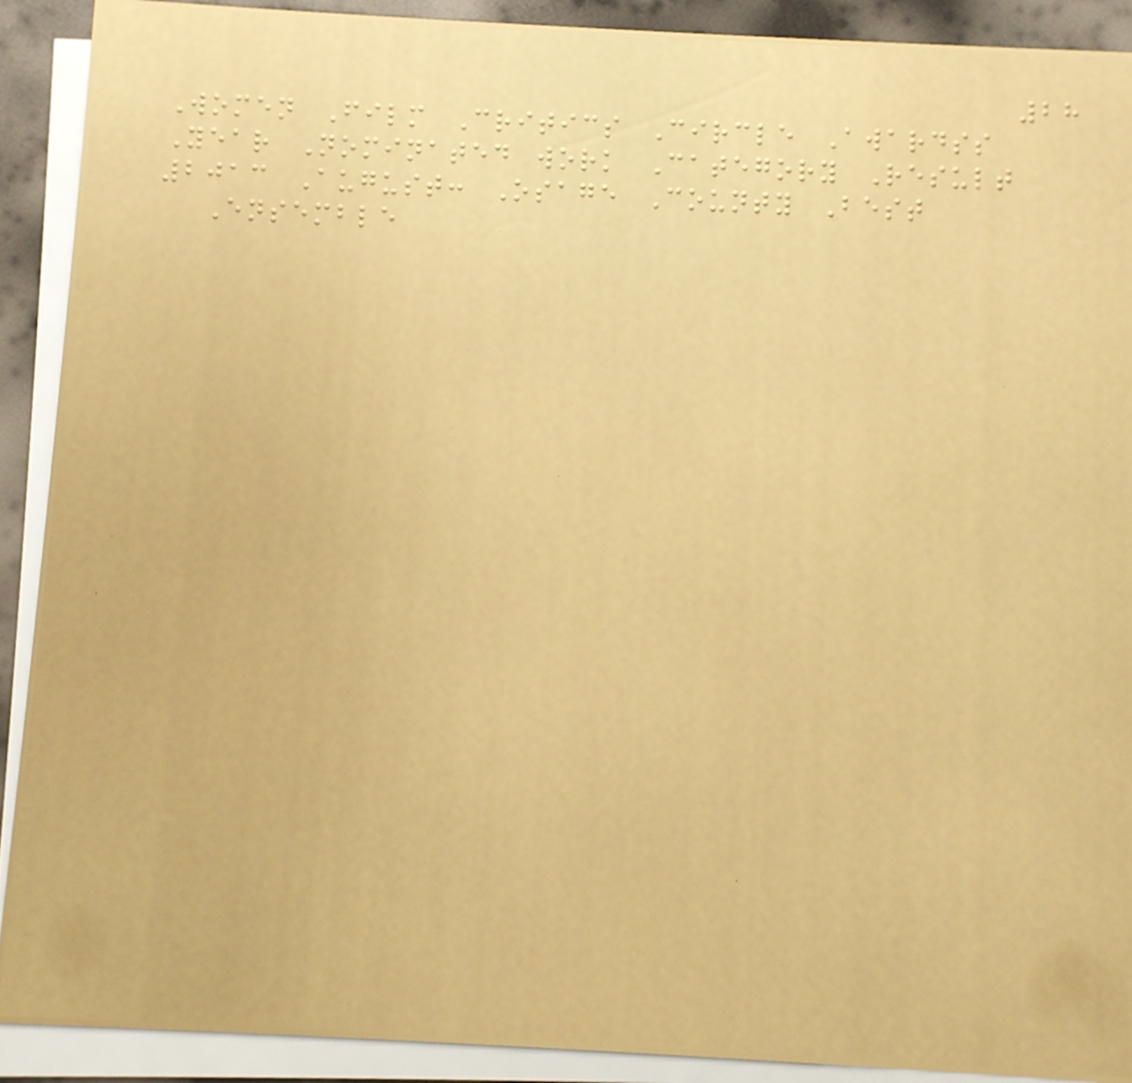28
Women Film Critics Circle Awardss
Year Nominated work Category Result
2013 August: Osage County Best
Ensemble
